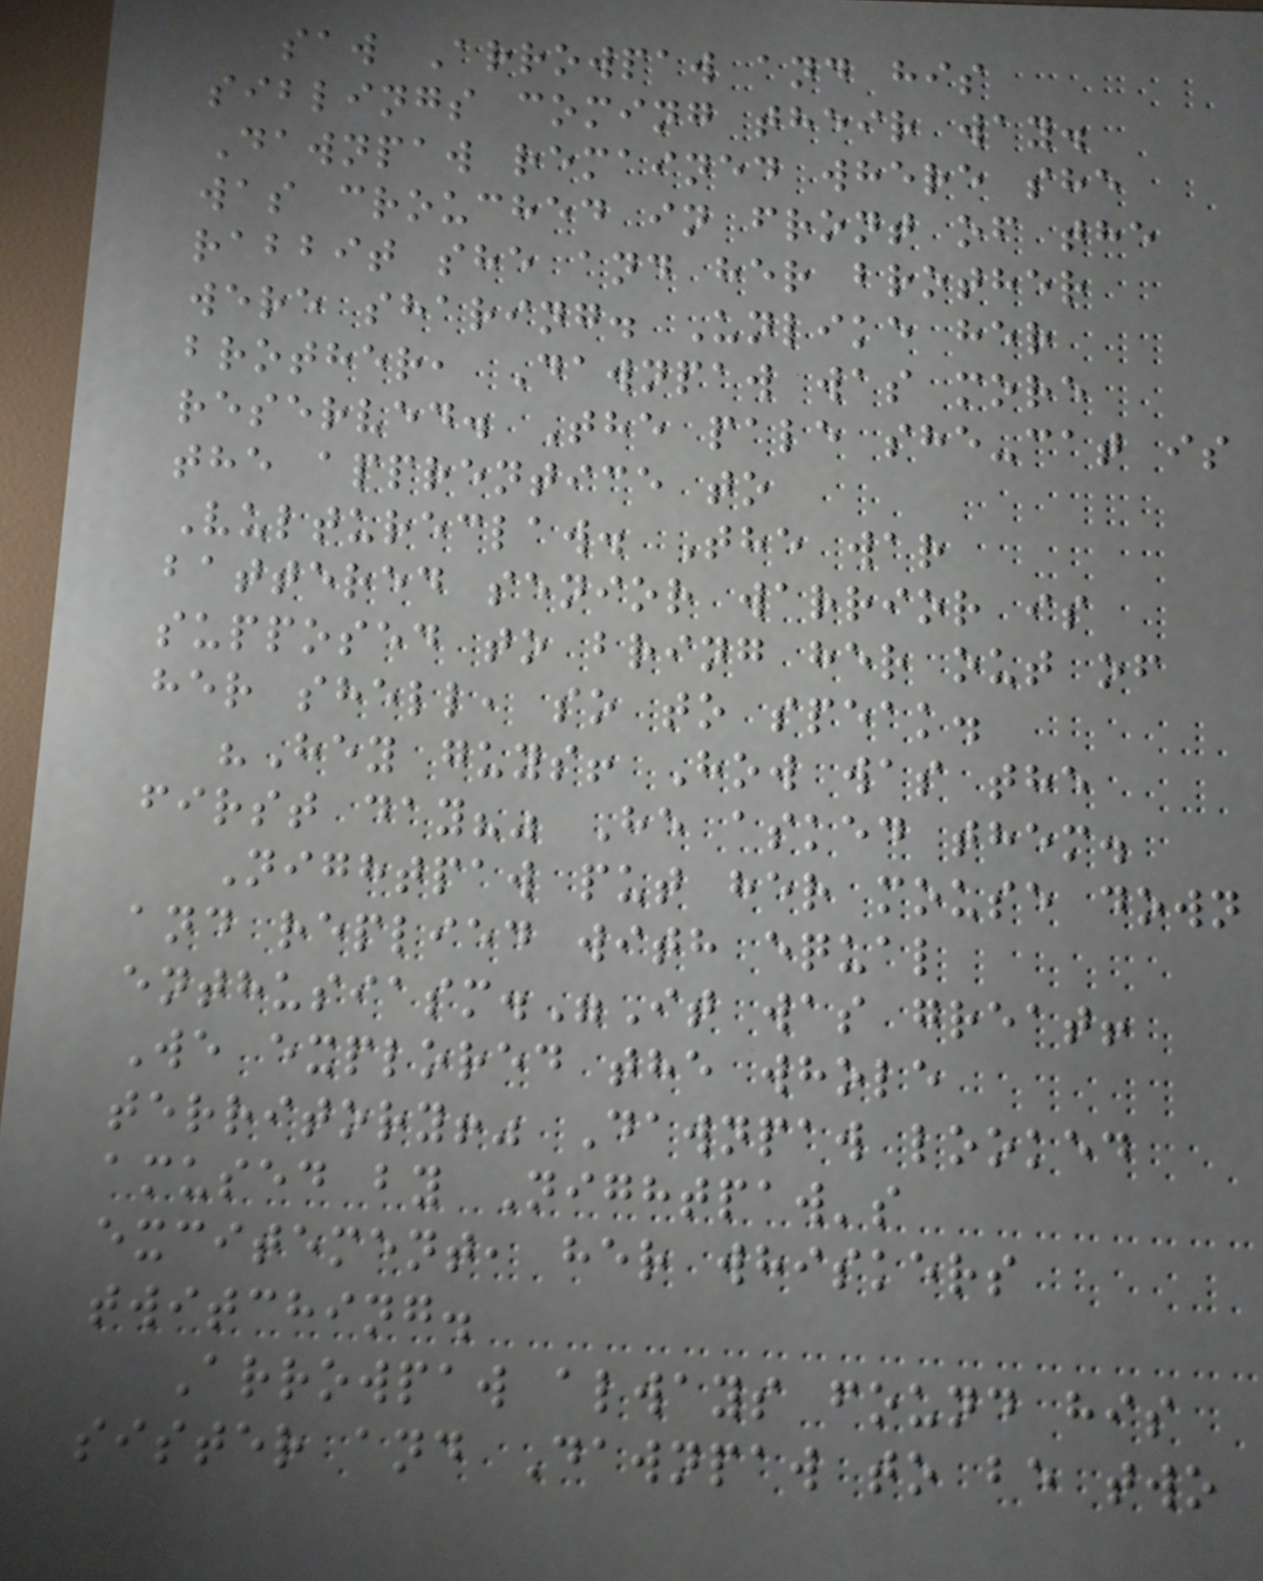saw Arrowpaw and his
siblings coming their way.
Dawnpaw remained where she
was crouched in front of the
rabbit she and her brother
were sharing. Unlike her
brother, Dawnpaw was more
reserved. The pale she-cat is
the apprentice to
Vultureclaw. The war
battered senior warrior is
supposed to bring her out of
her shell, so to speak.
"Hey guys! How was the
first day?" He asked them.
Nightpaw put her mouse down
and replied with equal
enthusiasm."It was great!
We explored the whole
territory!" Dawnpaw looked
amused by Nightpaw's
excitement, her whiskers
twitching.
Arrowpaw always found his
sister and Dawnpaw to be two
